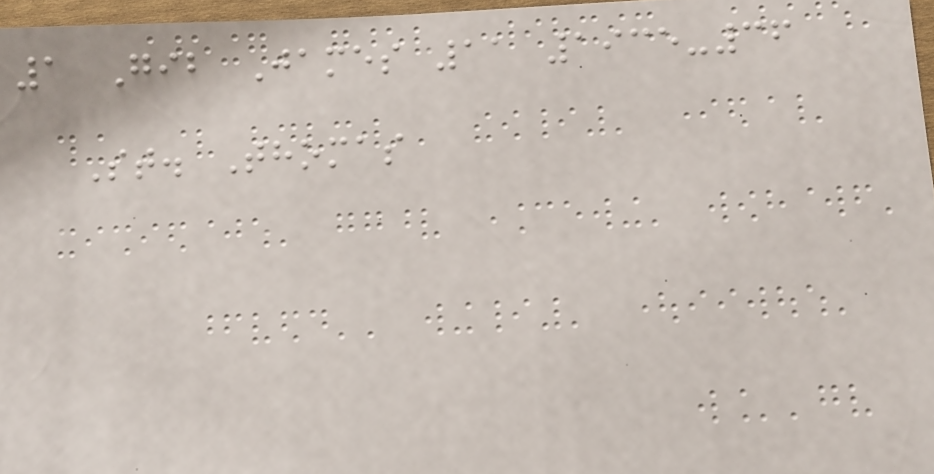1 Gib James 11 1935-36
St. Thomas
